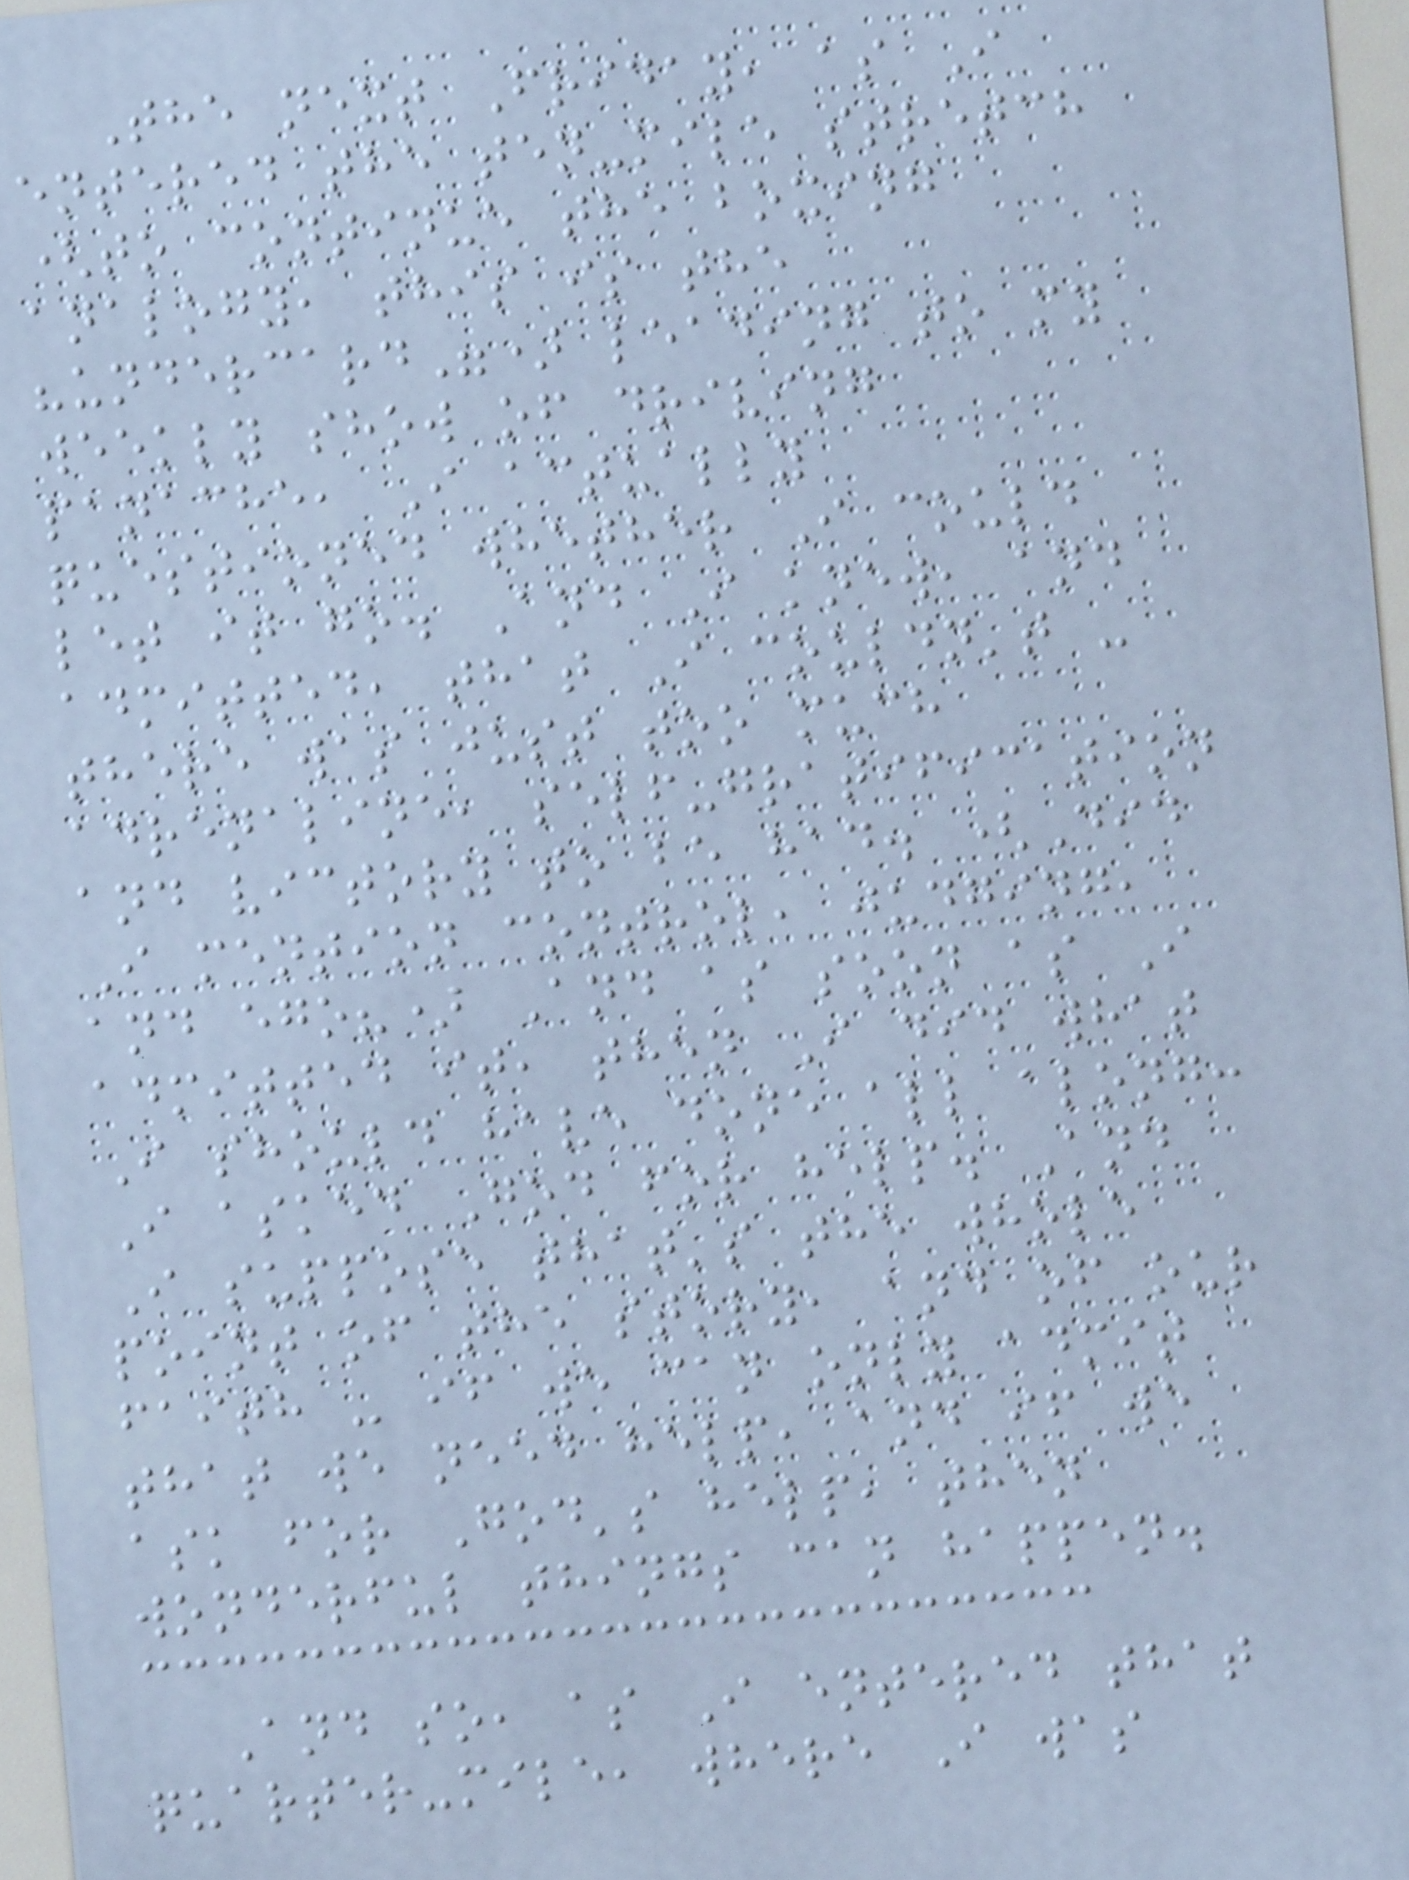The next Friday, as I
entered the ten-mile stretch
(to continue the boxing
analogy, this is the
"undercard") leading to my
weekly show of driving
panache, I actually
questioned whether I could
let it go. And I knew, and
admitted, that I couldn't -
there was just too much
adrenaline, self-gratification
and victory to be had. (Did
I mention control, judging,
and ego?) And as soon as I
admitted it, then I did what
I should have done all along:
I asked God for help. And
I suppose that's the whole
point of the story, and of our
faith - if we can only admit
that we need help, and if we
ask for God's help, then
wonderful things can happen.
And so, as I entered that
quarter-mile, where I was
